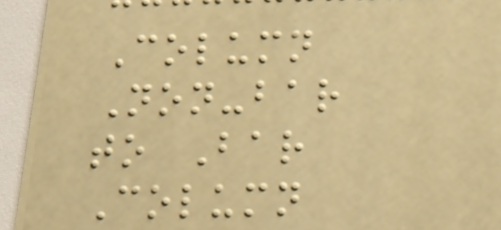Column
Non-bar
to Bar
Column
